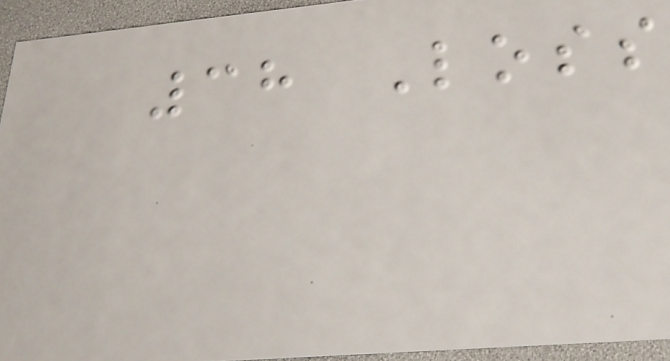38 Loss
